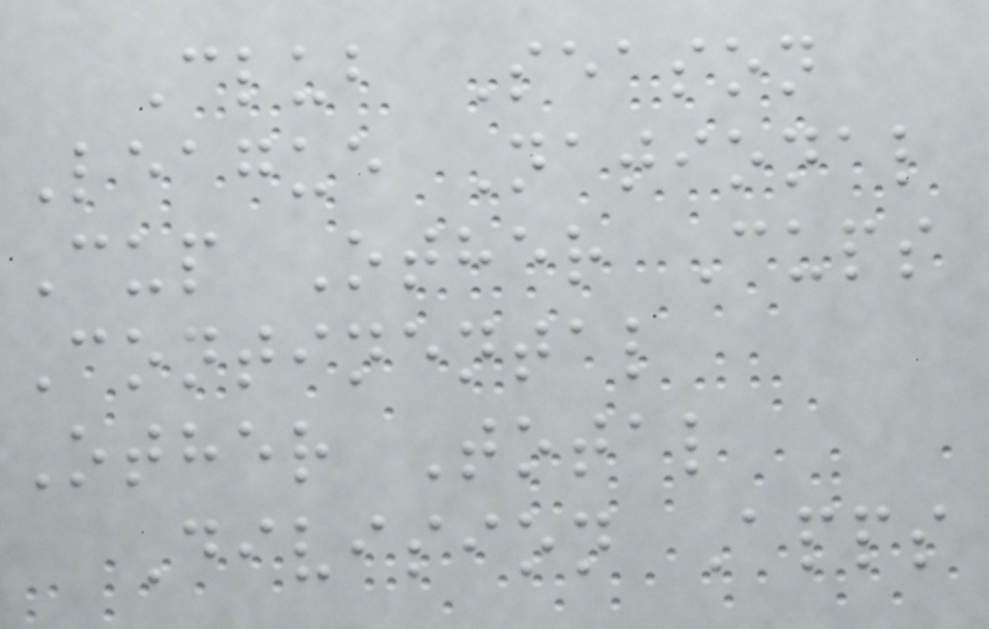Club Season
League National
Cup Other Cups
Continental
Other Total
Division Apps
